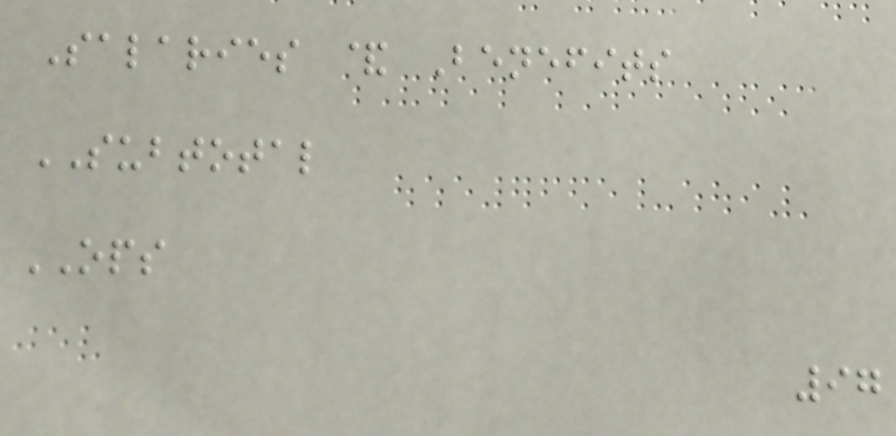Salaries & Benefits
SUBTOTAL
OPS
97
